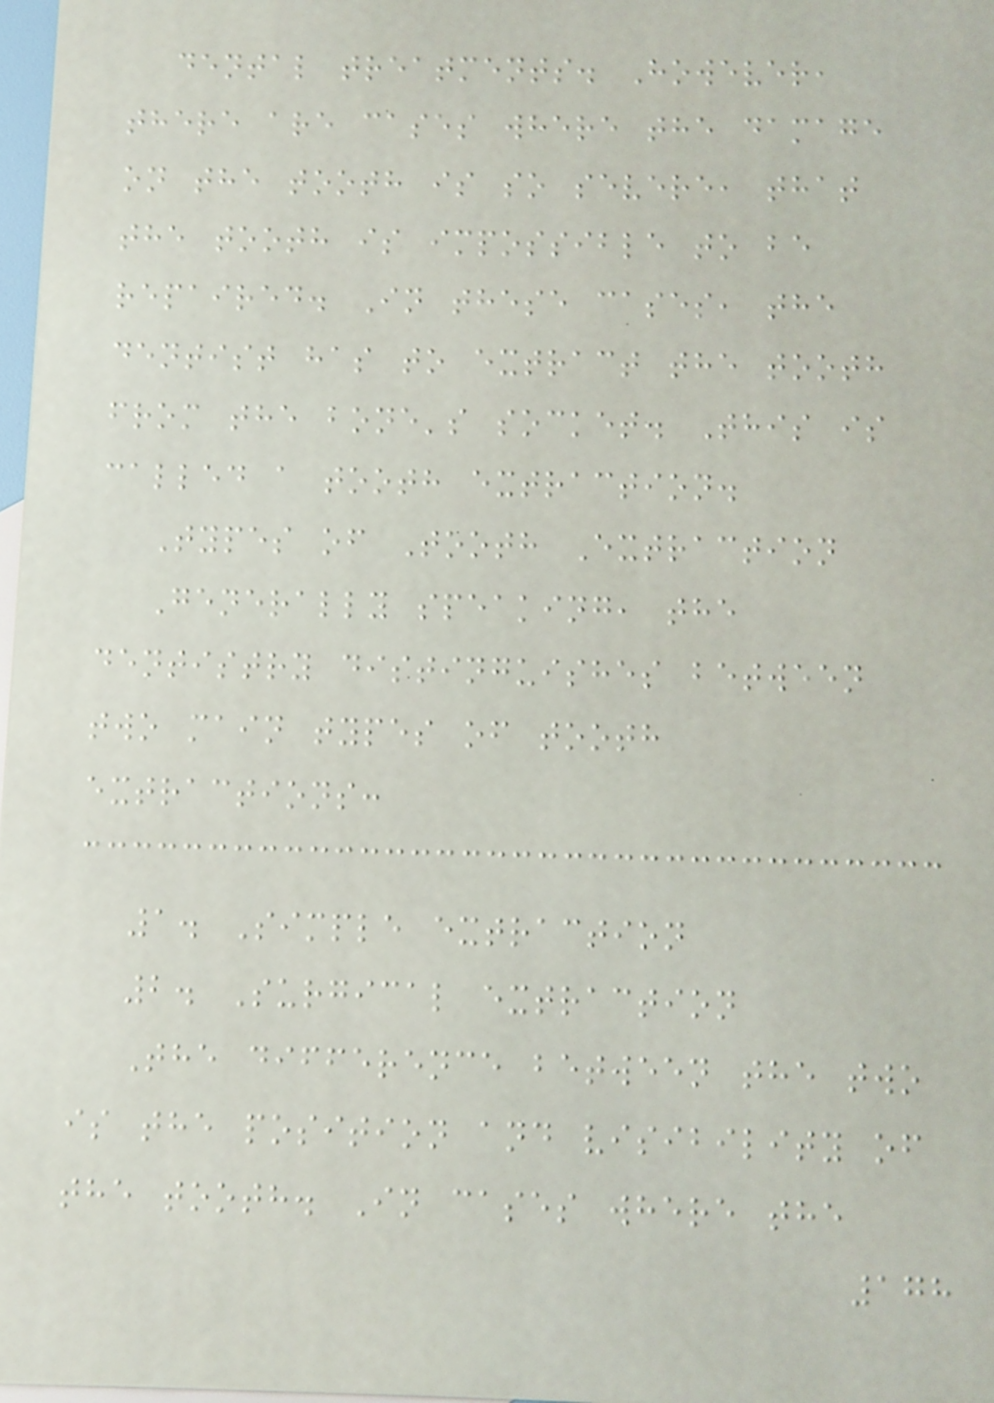dental treatments. However,
there are cases where the damage
on the tooth is so severe, that
the tooth is impossible to be
repaired. In these cases, the
dentist has to extract the tooth
from the bone's socket. This is
called a tooth extraction.
Types of Tooth Extraction
Generally speaking, the
dentistry distinguishes between
two main types of tooth
extractions:
1. Simple extraction
2. Surgical extraction
The difference between the two
is the position and visibility of
the tooth. In cases where the
178
